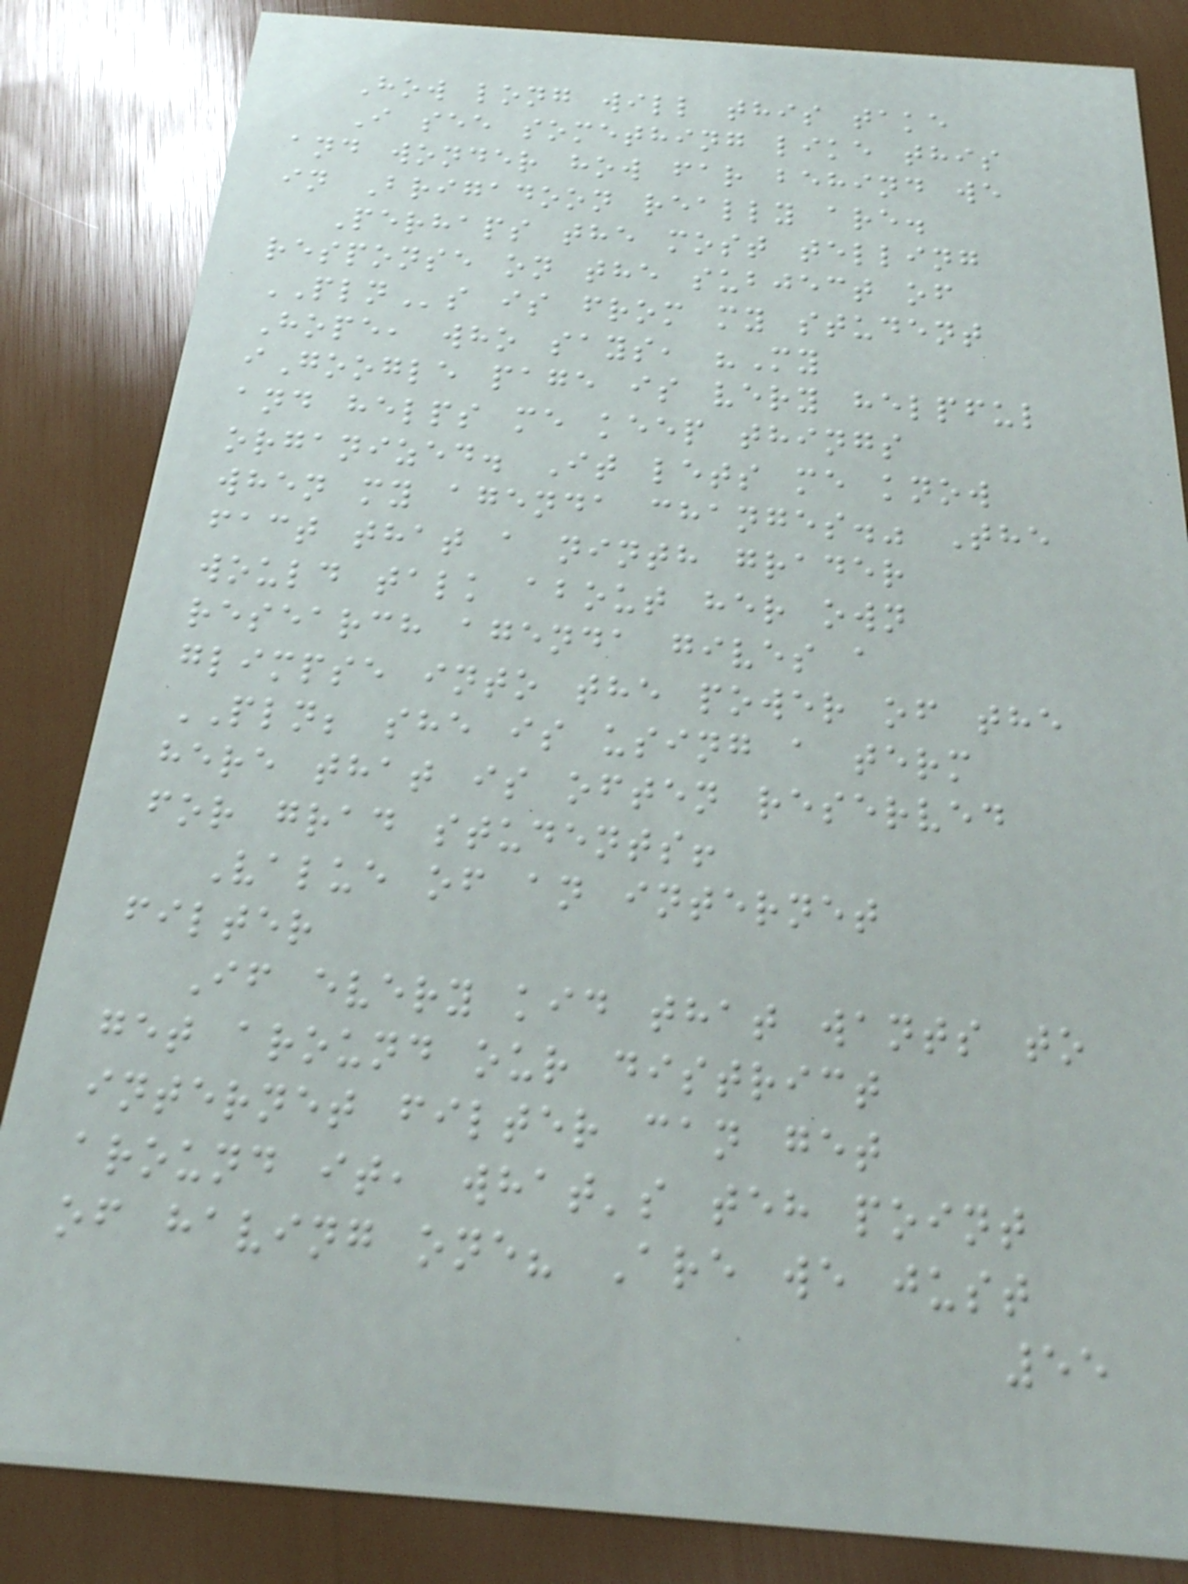How long will this take
I see something like this
and wonder how far behind we
in Brigadoon really are.
Perhaps the most telling
response on the subject of
PLNs is from my student
Hope, who says, "My
iGoogle page is very helpful
and helps me keep things
organized. It lets me know
when my agenda changes." The
fact that a ninth grader
would talk about her own
research agenda gives a
glimpse into the power of the
PLN; she is using a term
here that is often reserved
for grad students!
Value of an internet
filter
If every kid that wants to
get around our district
internet filter can get
around it, what's teh point
of having one? Are we just
55
